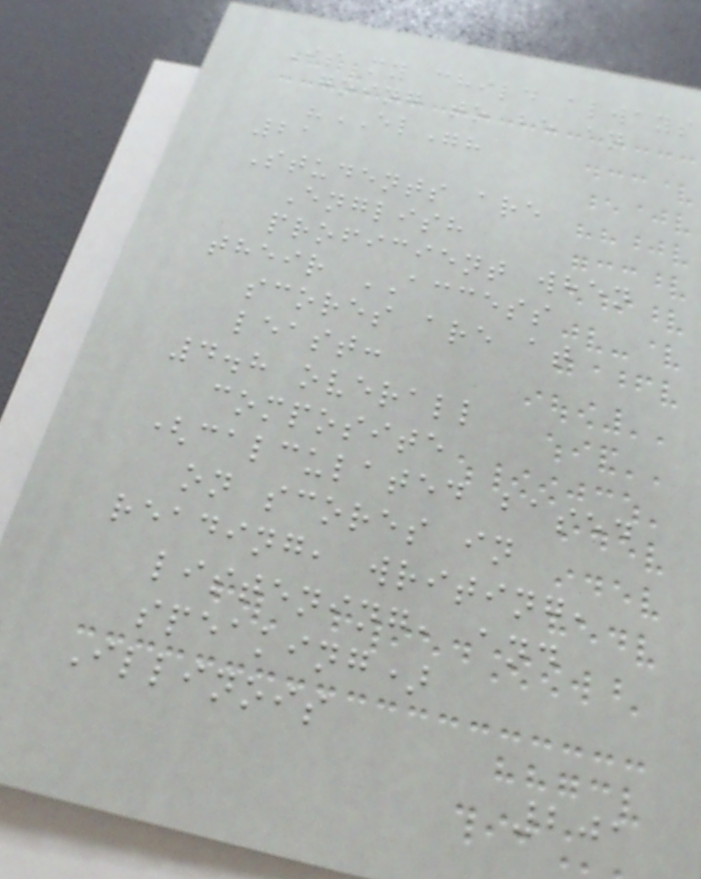Is my child always
going to be an
"EL"?
21
Students are
English
proficient when
their ACCESS
scores are at
least:
4.8 overall
composite
(calculated based
on scores in
reading, writing,
listening, and
speaking)
Illinois
201
